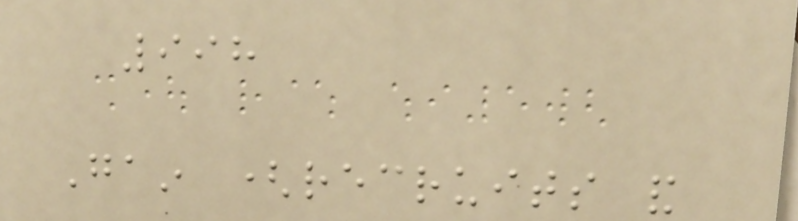998
Gain (recruits and
